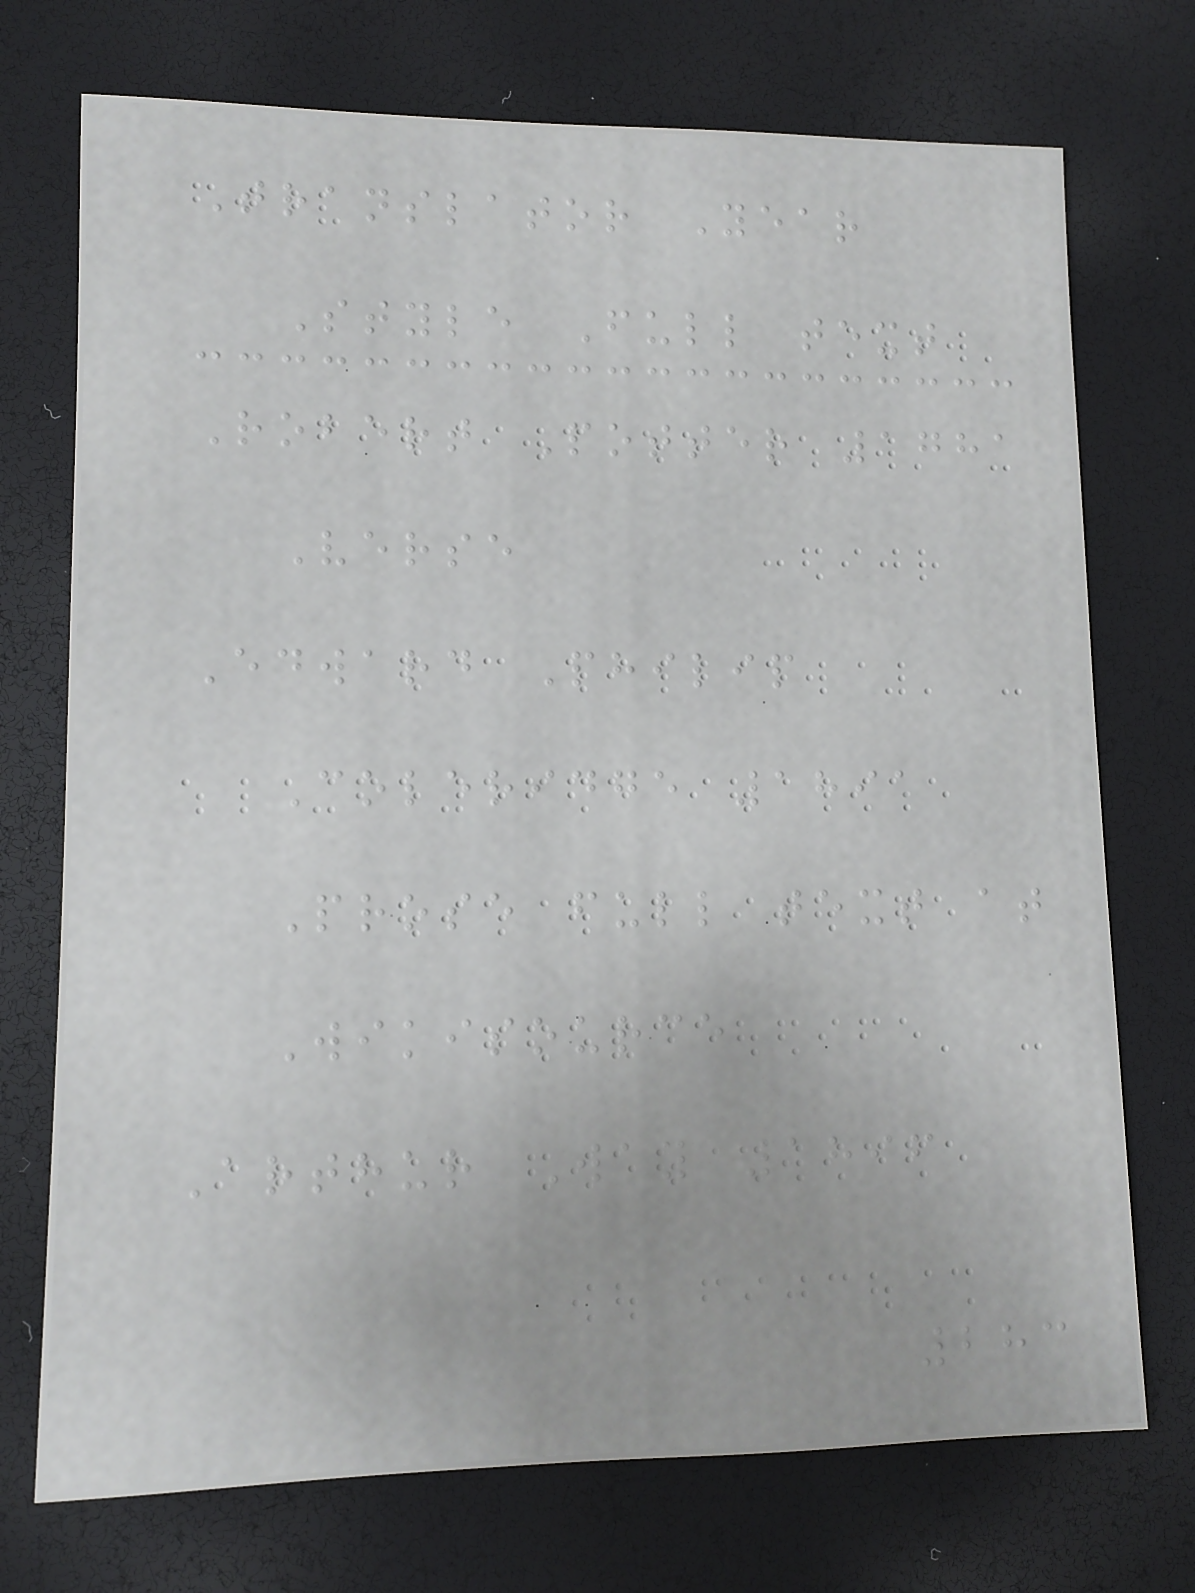Translator Year
Style Full text
Robert Potter 1781
Verse
Edward Philip
Coleridge 1891
Prose full text at
Wikisource
Arthur Way 1896
283
